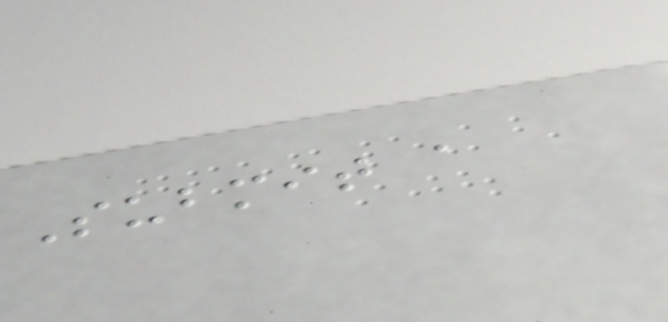Submit a
